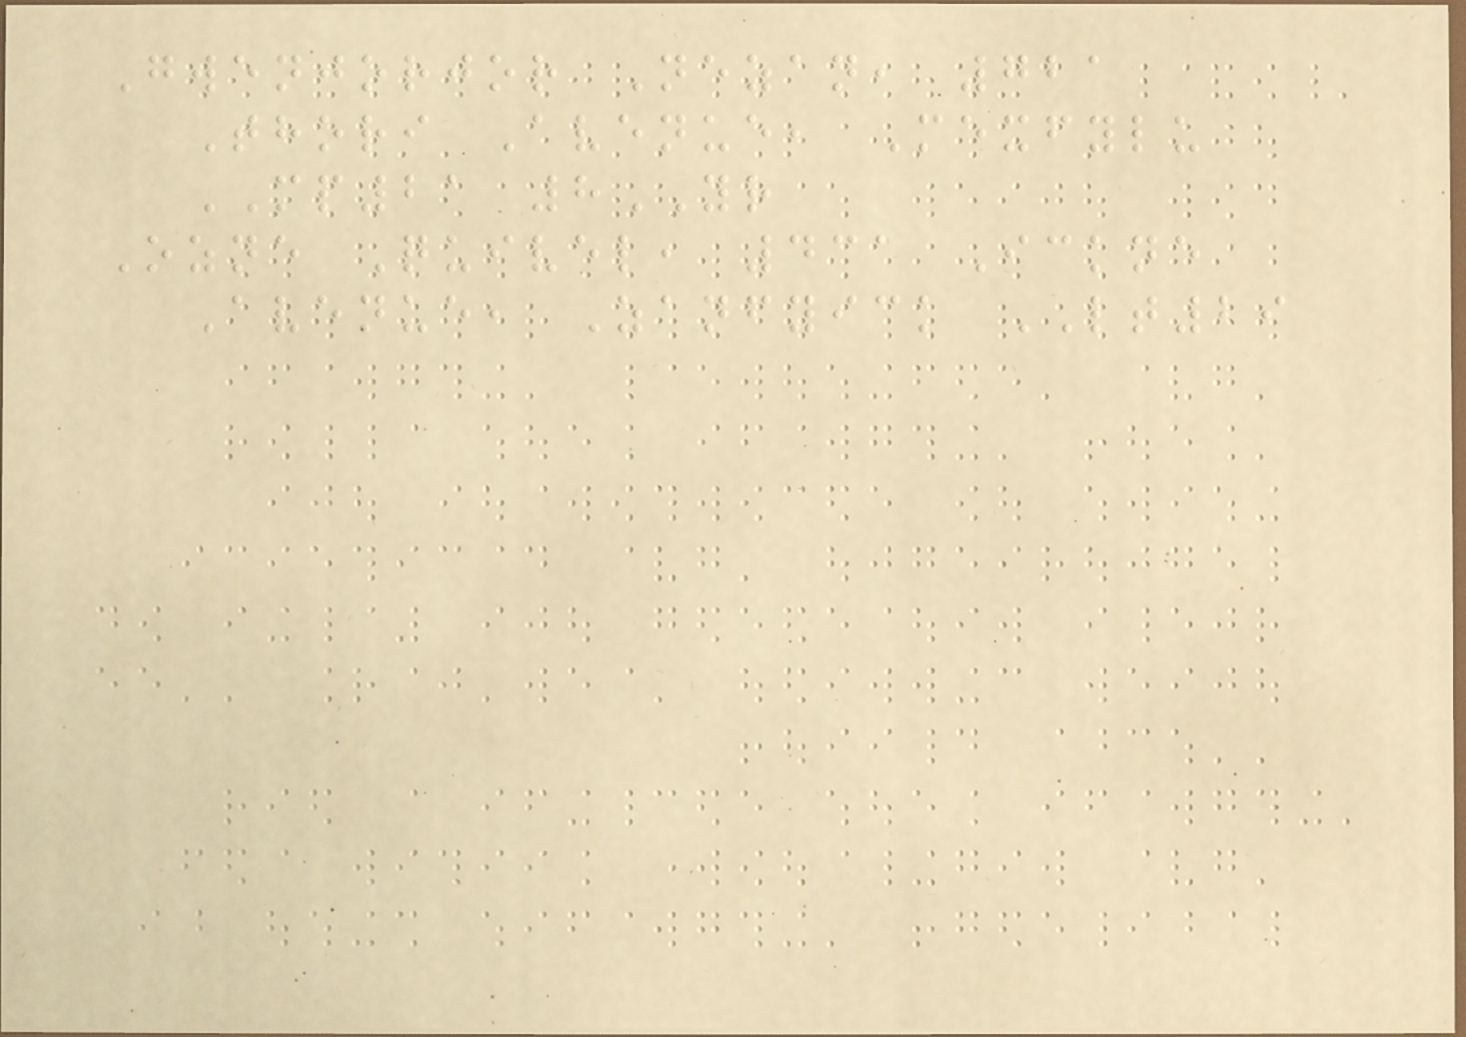Gwenjorjor Nezan, 721
Thori Avenue, Mexfylu
MP21 8YR
Ozne Quivel, 431 Ickne
Avenue, Zanfyick LT29
